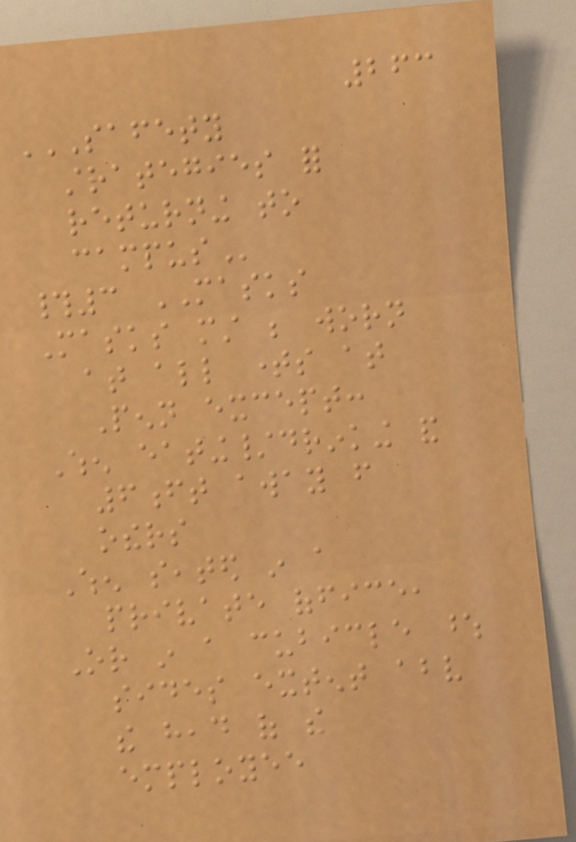263
SAFETY
STRATEGIES FOR
RETURNING TO
CAMPUS
#3 MASKS
Masks must be worn
at all times at
Penn except:
When eating/drinking and
6ft away from
others
When seated in a
private office,
Or in a cubicle whose
sides extent above
the head of the
employee
